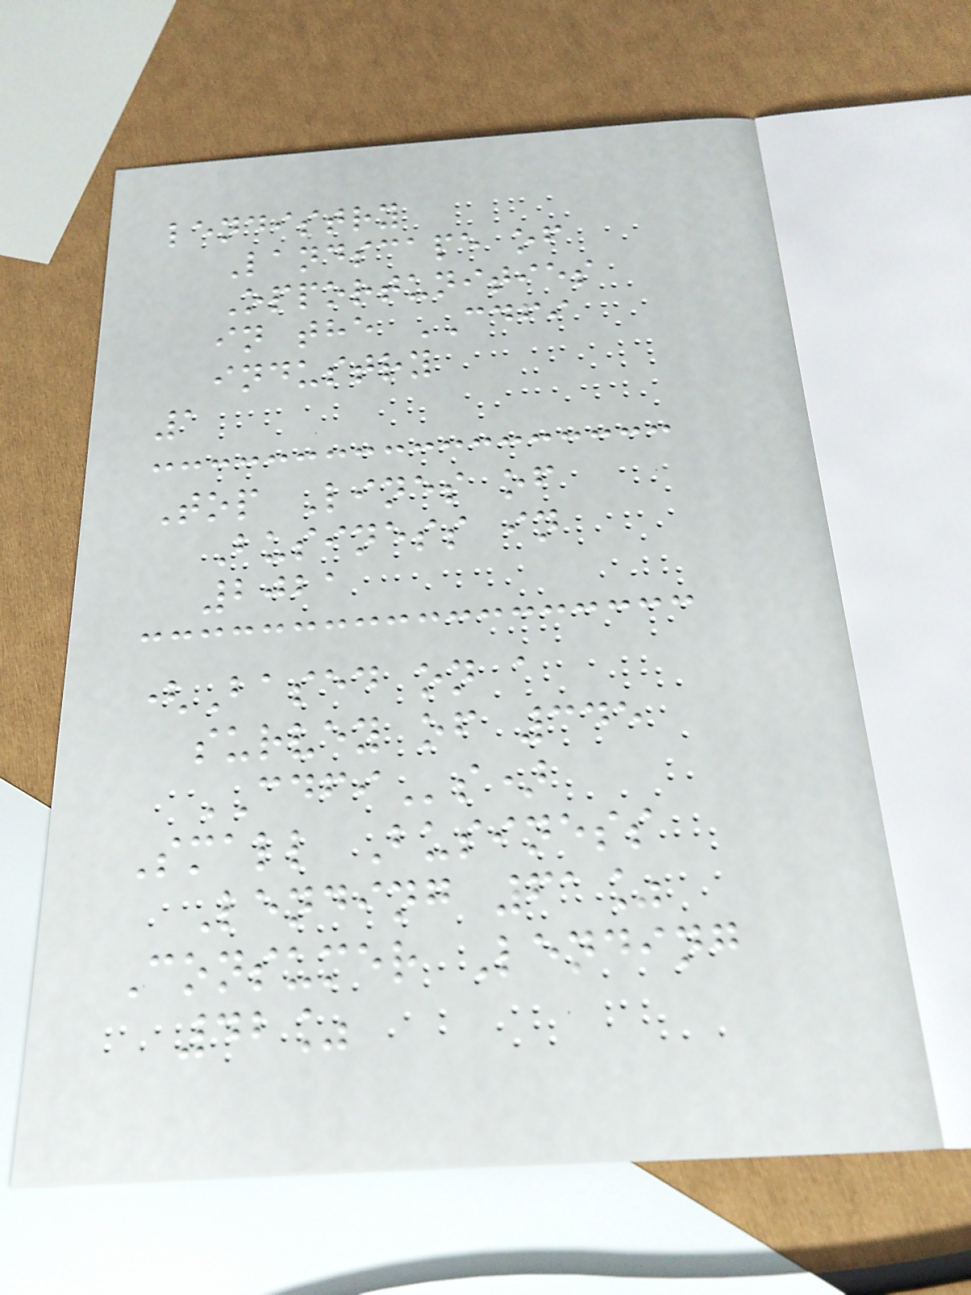lendistry
Landscape of
Opportunities
in the CDFI
industry
1
Top Lines of
Business in
2021
(Based on a
survey of 345
CDFIs)
Small Business
Lending 61%
Consumer Lending
42%
